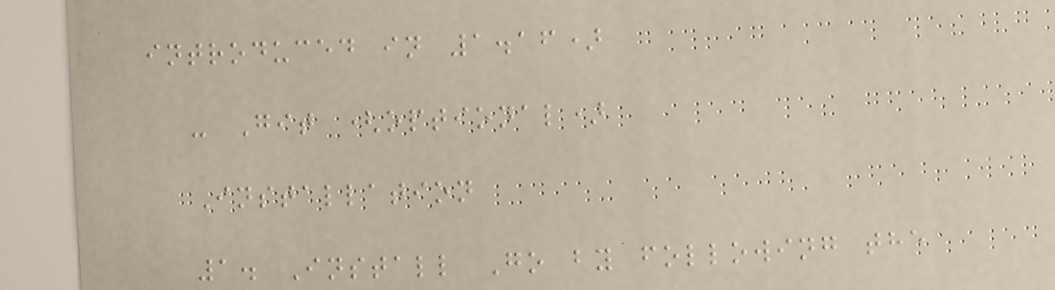introduced in 1.16)
- Git (optional)
Installation
1. Install Go by following the
